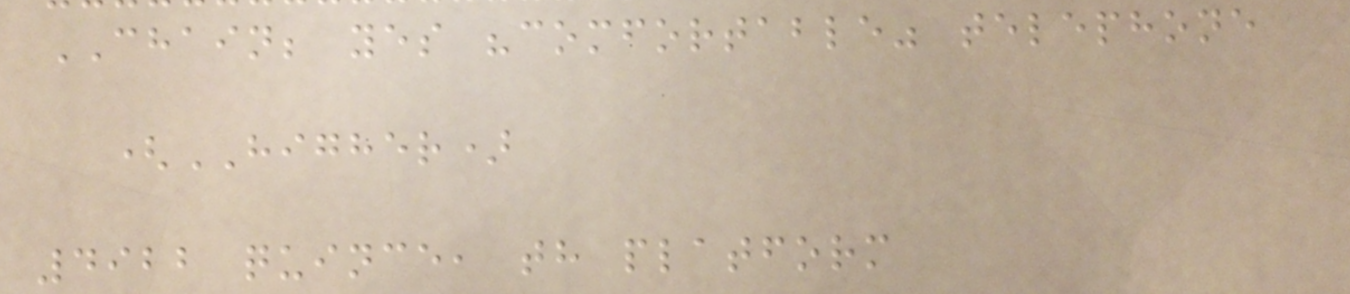CHAIN; yes "comfortable" telephone
(HIGHER)
4922 quince, th platform
